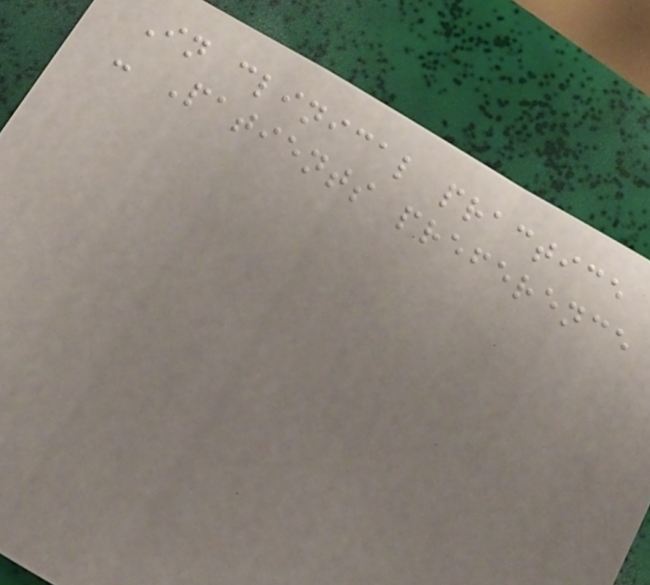In clinical practice
- Patients preference
